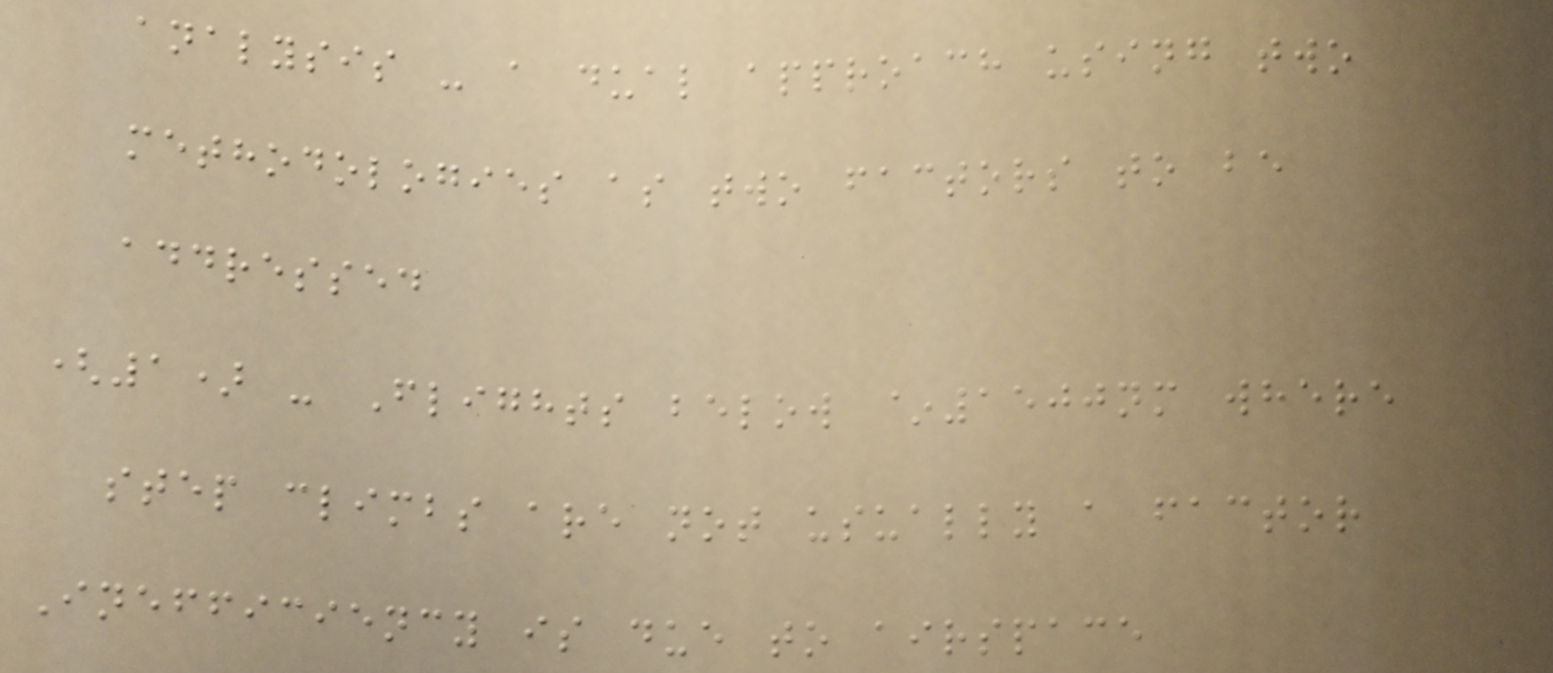analysis - a dual approach using two
methodologies as two factors to be
addressed
(1) - Flights below ~1500nm where
step climbs are not usually a factor
Inefficiency is due to airspace
